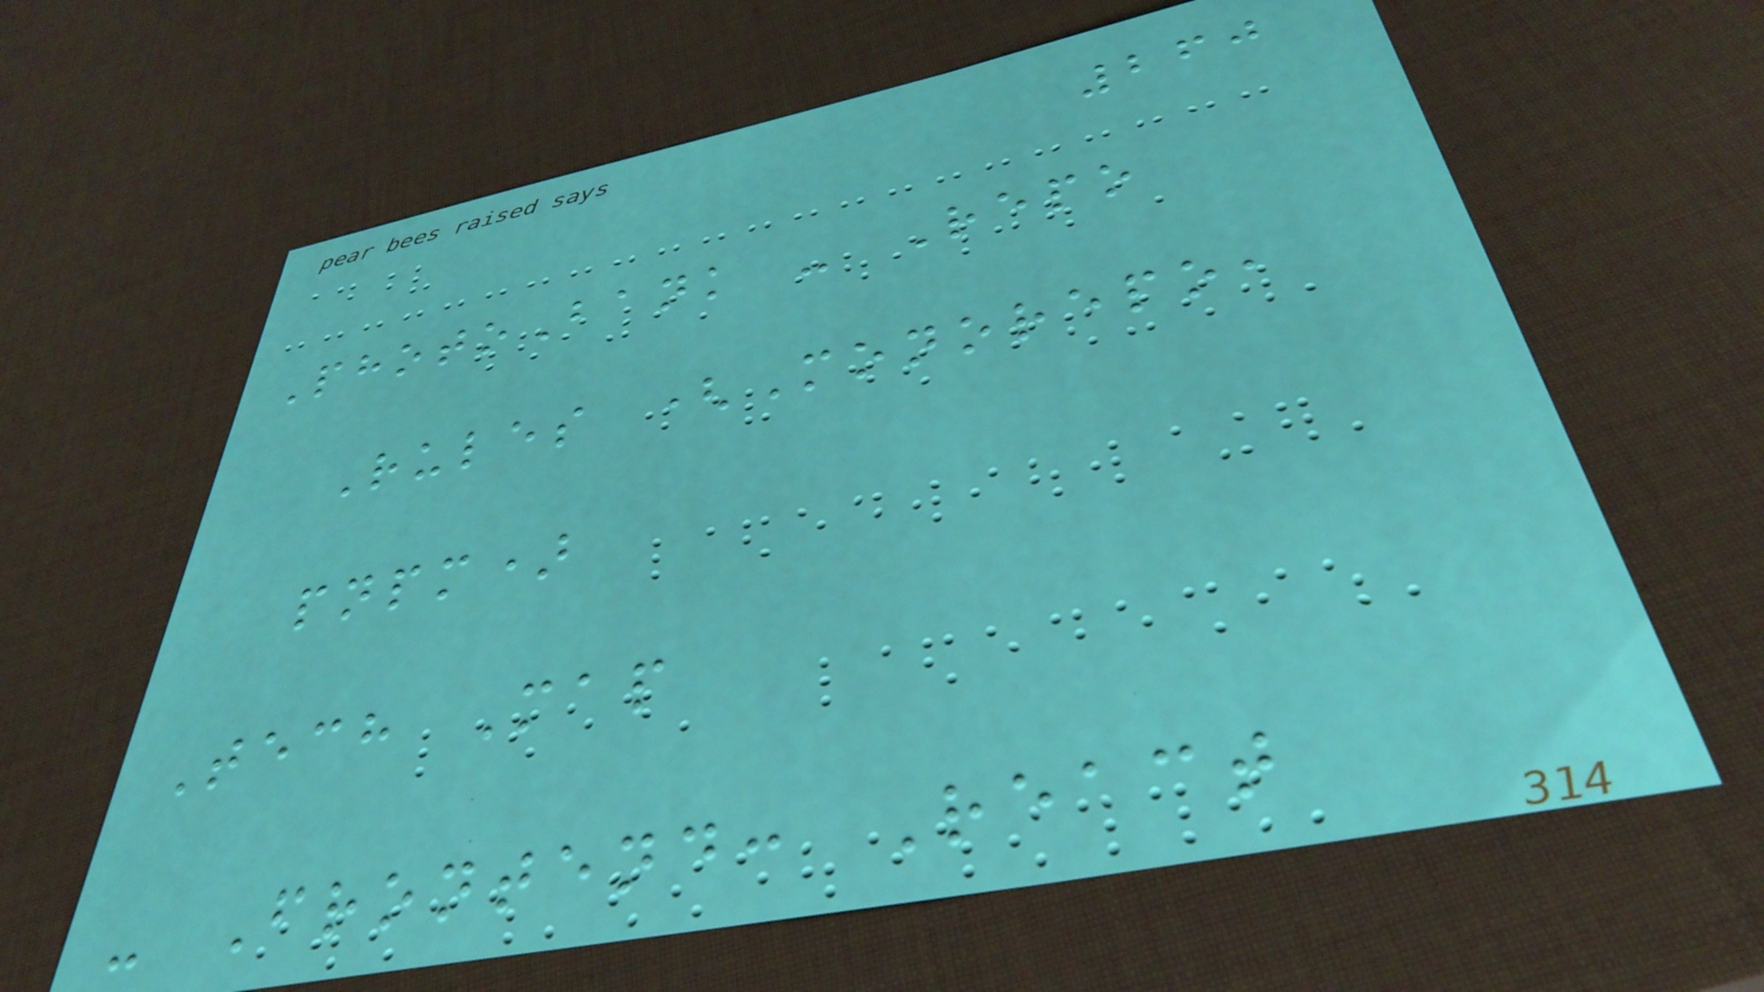260
PhotoBank - Repo
Rules (Monorepo,
pnpm)
Tech Map
- Frontend: React
